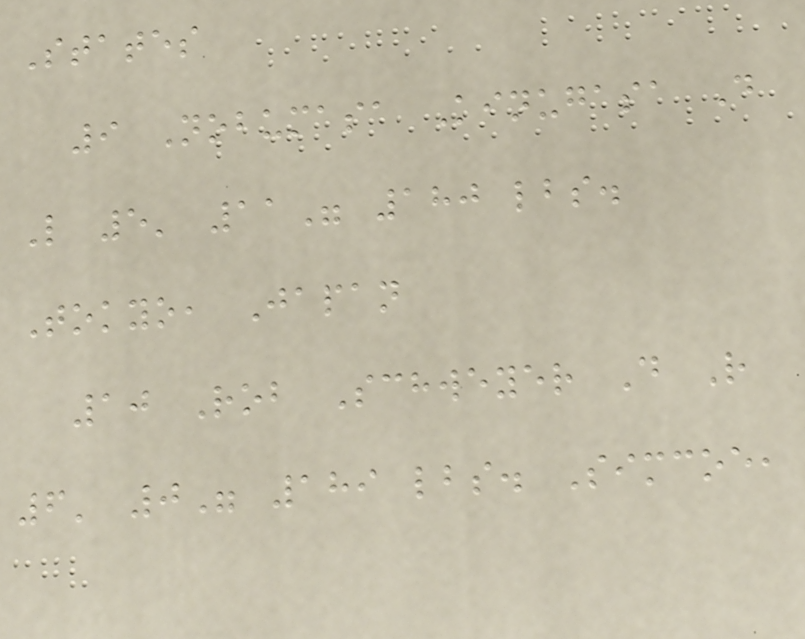States
9 Nobumasa Kinugasa D
L 5' 11" 180 lbs.
Tokyo, Japan
10 Rob Schweyer D R
6' 0" 189 lbs. Simcoe,
